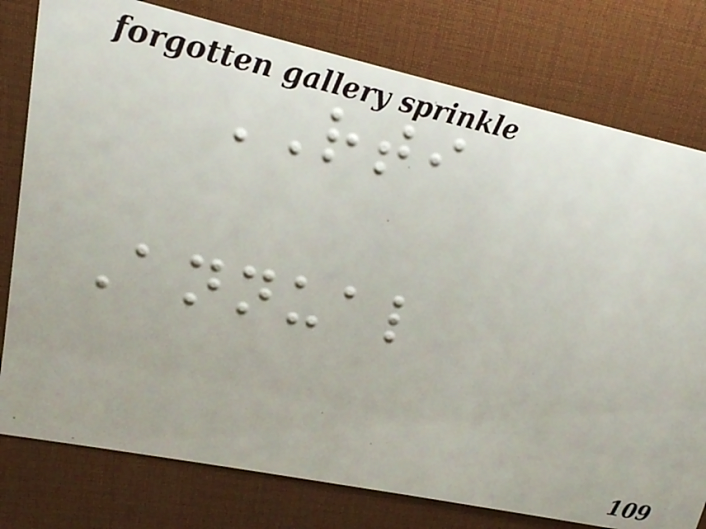RTI
Annual
